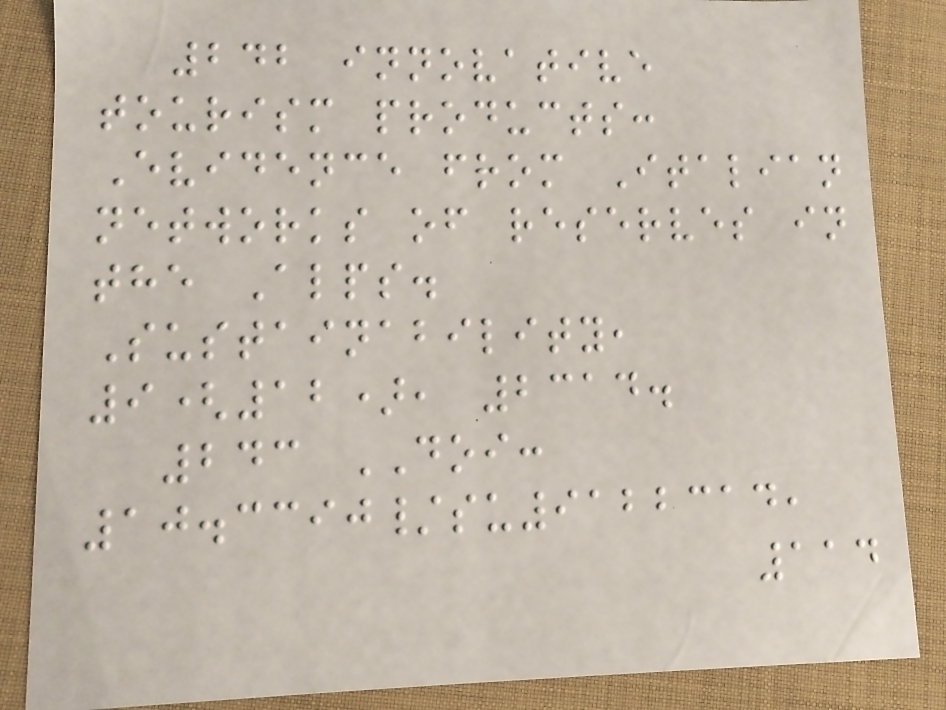242 innovative
tourism products:
Evidence from Italian
networks of reserves in
the Alps.
Sustainability,
9(12), 2314.
243 DOI:
10.3390/su9122314,
114
